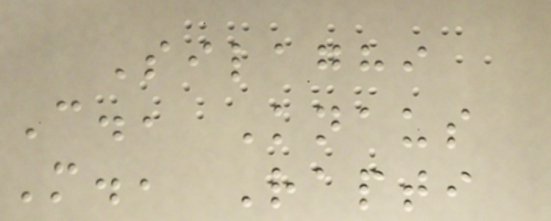Silaghi
C., Knaus
M., Rapti
